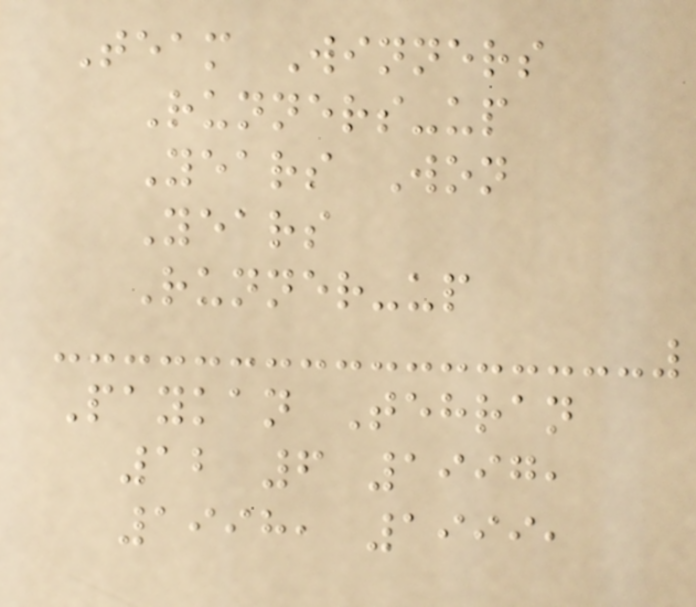Team Winners
Runners-up
Years Won
Years
Runner-up
Paykan Tehran
12 6 1997,
1998, 1999,
